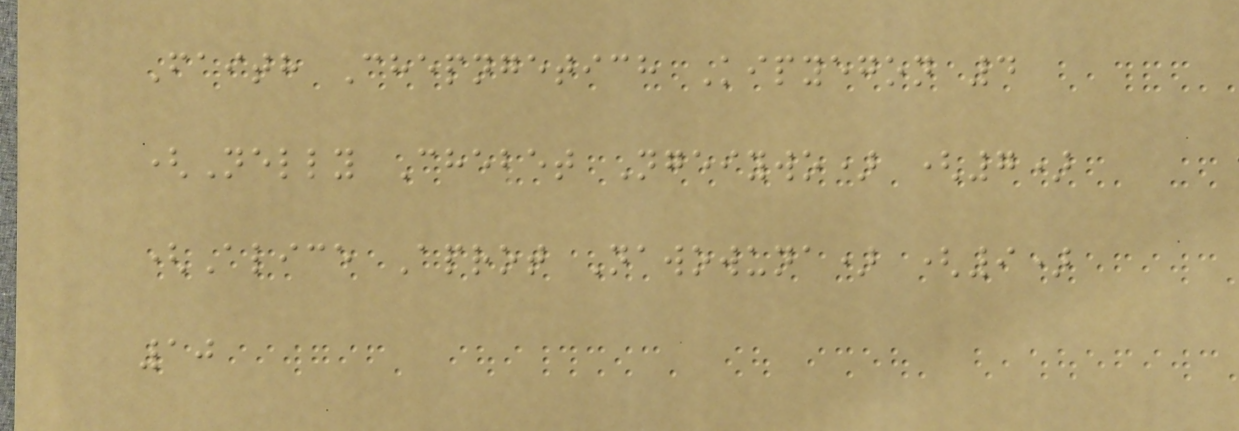Faith Chepngetich Kipyegon 4
(Nelly Chebet Ngeiywo) (7)
(Alice Aprot Nawowuna) (9)
10
